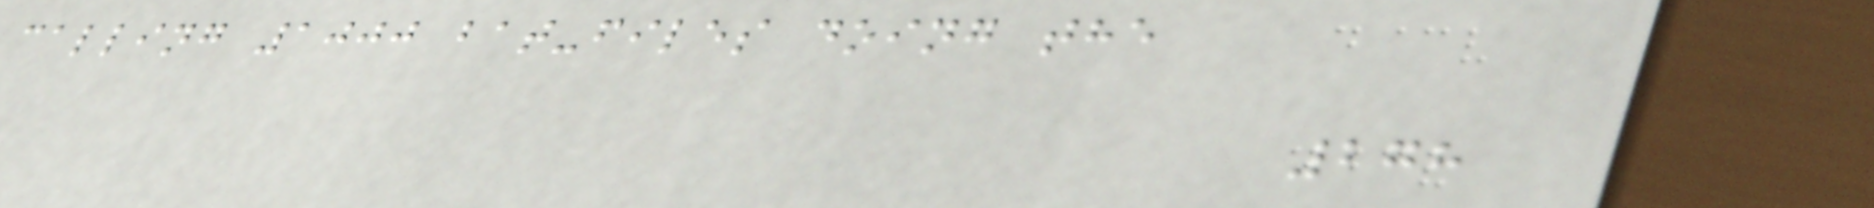calling 1000 bat-files doing the
278
